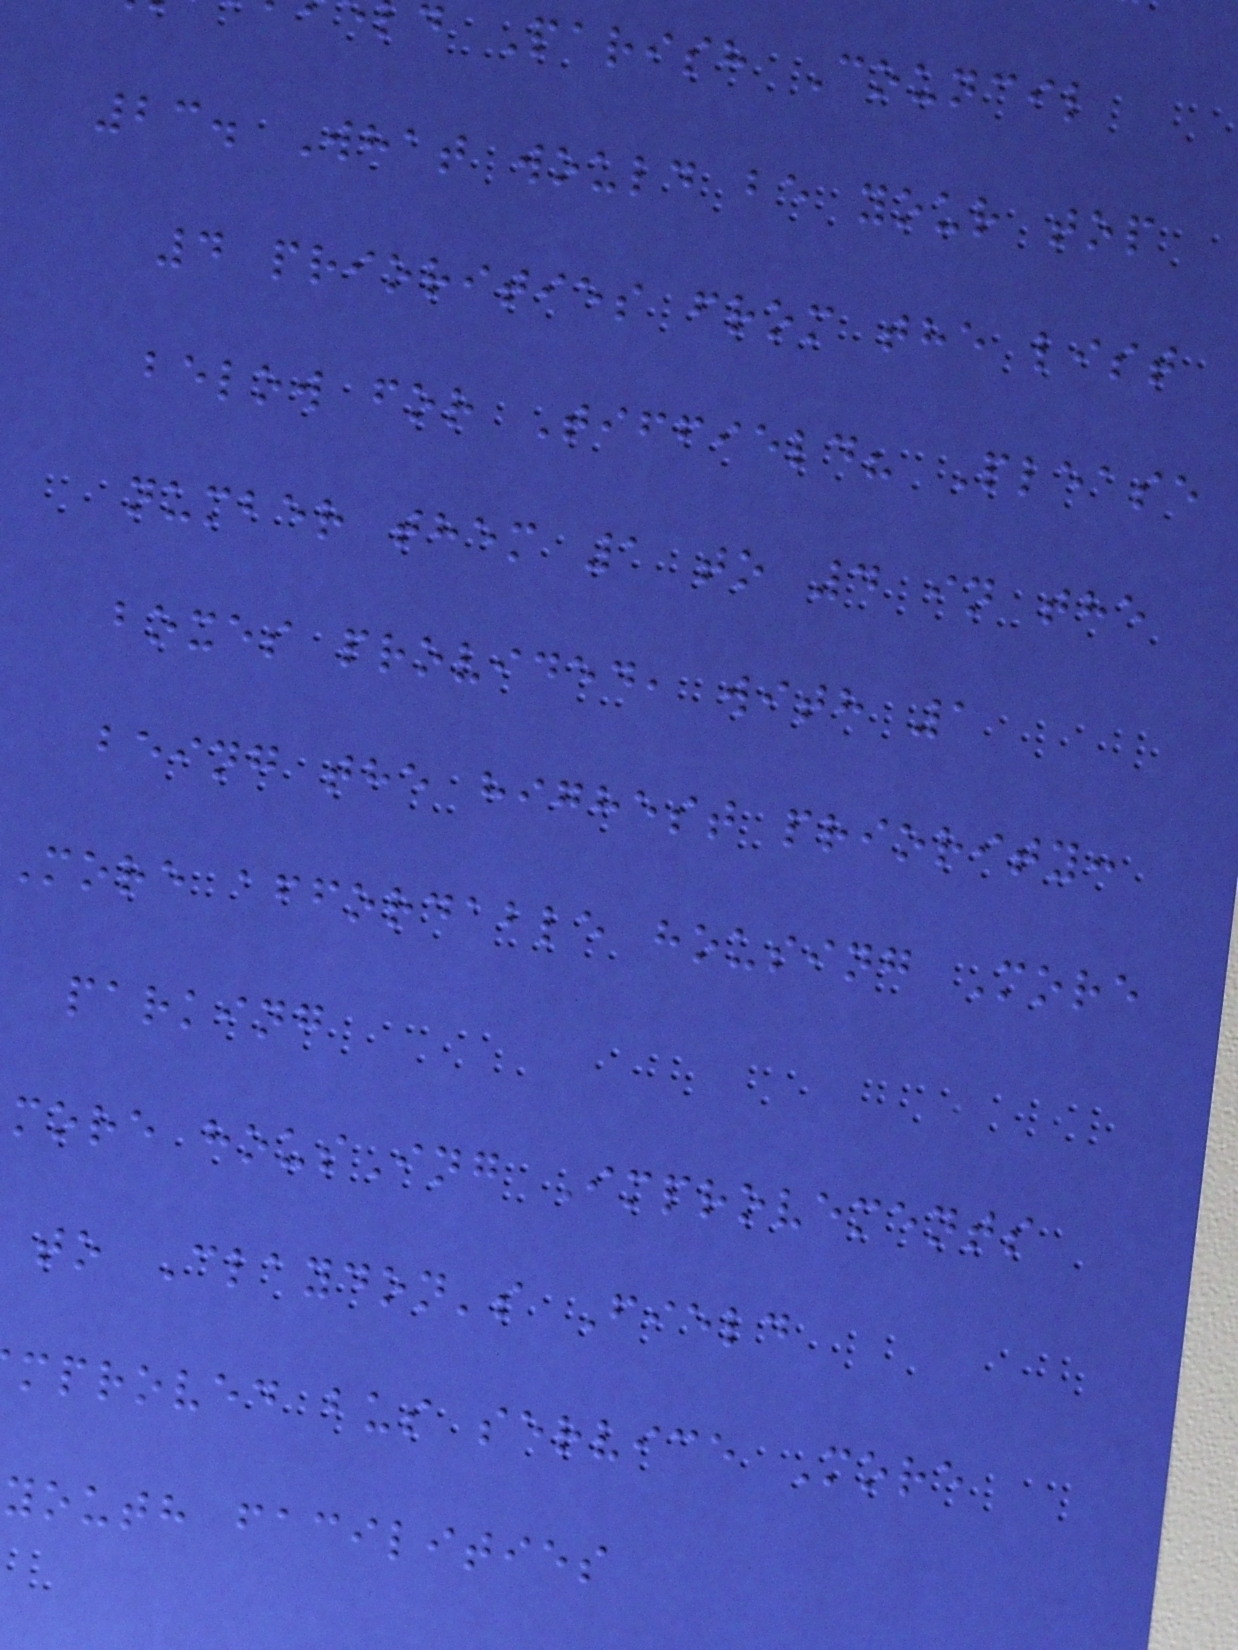d Parish Council
23. What would be your top
4 priorities from the list
below for Tiffield? Please
number them 1 to 4 in the
boxes provided, with 1
being the highest priority:
More affordable housing More
parking
more housIng Improvements
to Claydon's Field
mproved bus service More
youth facilities
